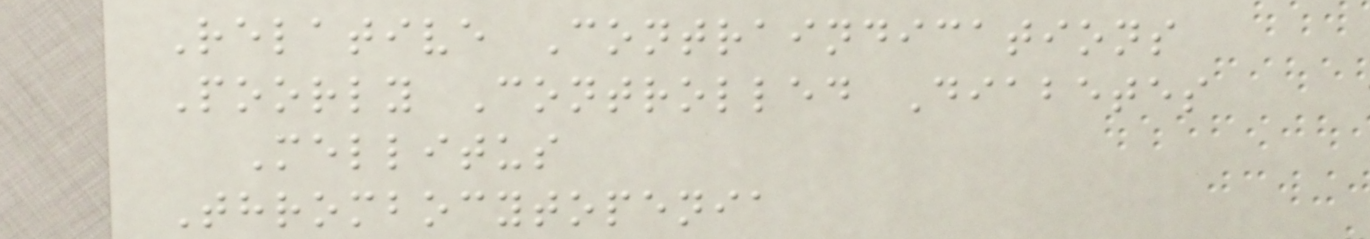Relative Contraindications
Poorly Controlled Diabetes
Mellitus
Thrombocytopenia
